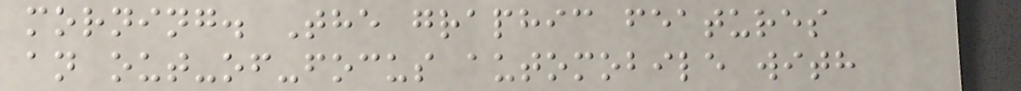morning. The graphic features
an out-of-focus automobile with
